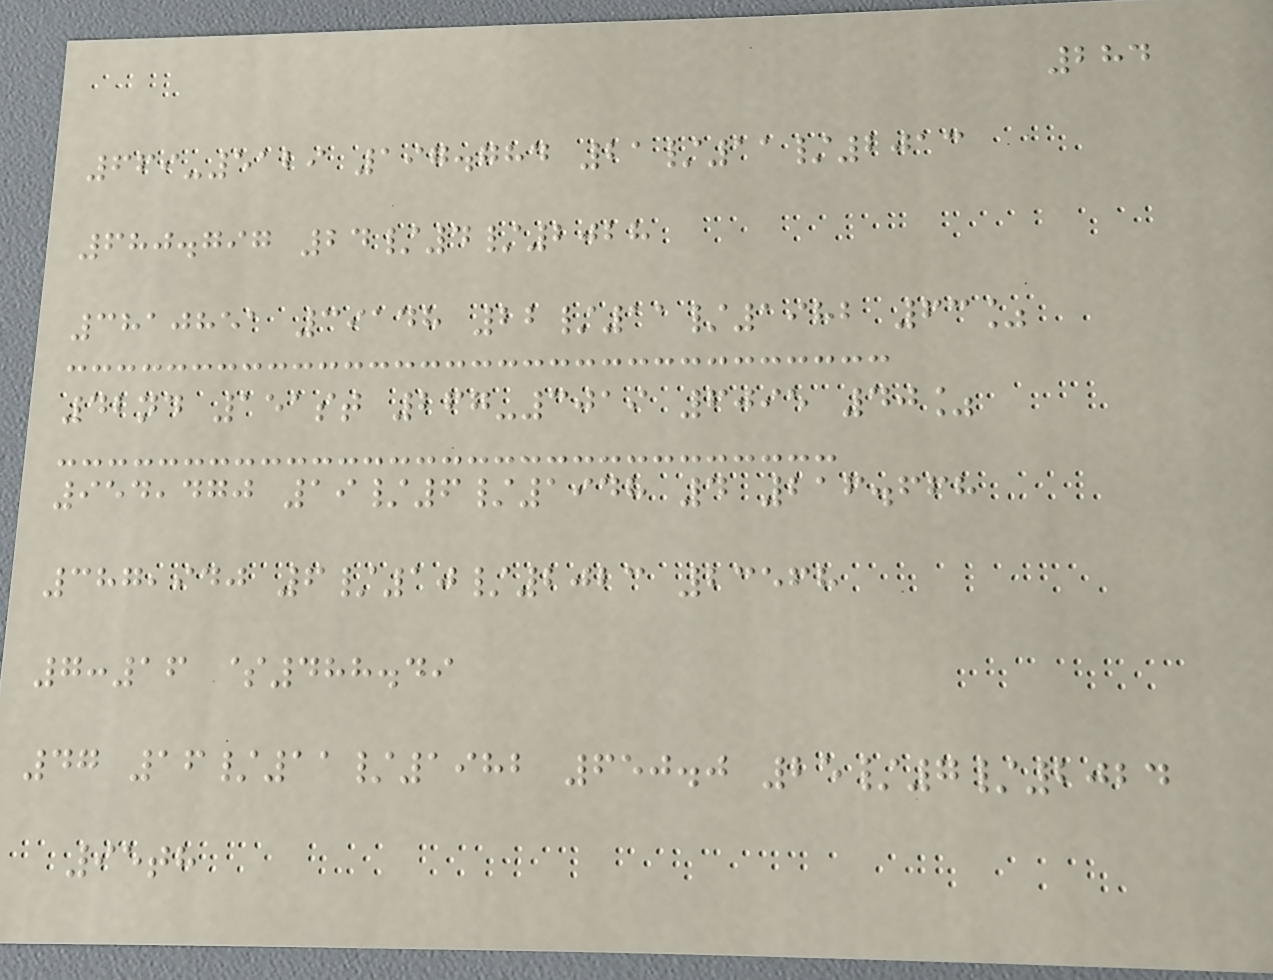284
669-5129 197.784 21/11/2013
680.797 24/4/2028
3810851 39148 22/11/1982 63%
42nd 151st 267-3019 6095 40%
954,470 19/6/1948 4 216.668
387,940 6/10/2023 23568
7:16 $488.49
47 16/11/1982 650.0 25/7/2024
95th
